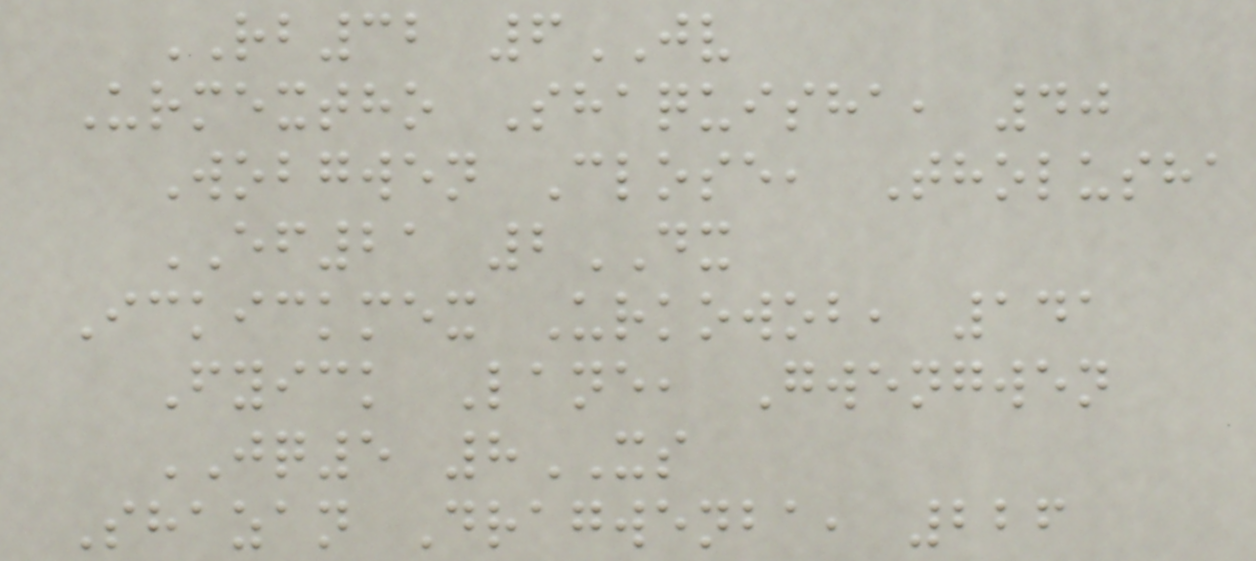RB32 6JV
Urmextho Shaquisha, 40
Wobgwen Close, Tholusha
EF21 2DX
Ickickmex Urkowob, 141
Fyick Lane, Gwengwen
JQ5 8XS
Shazan Dragwenba, 226
